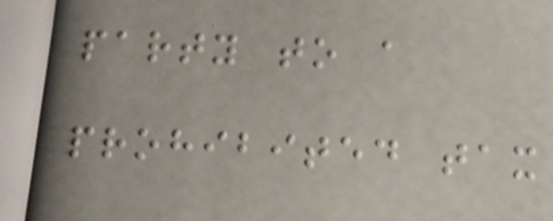party to a
prohibited tax
